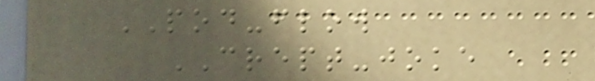POD-flow
CREPT-joke
